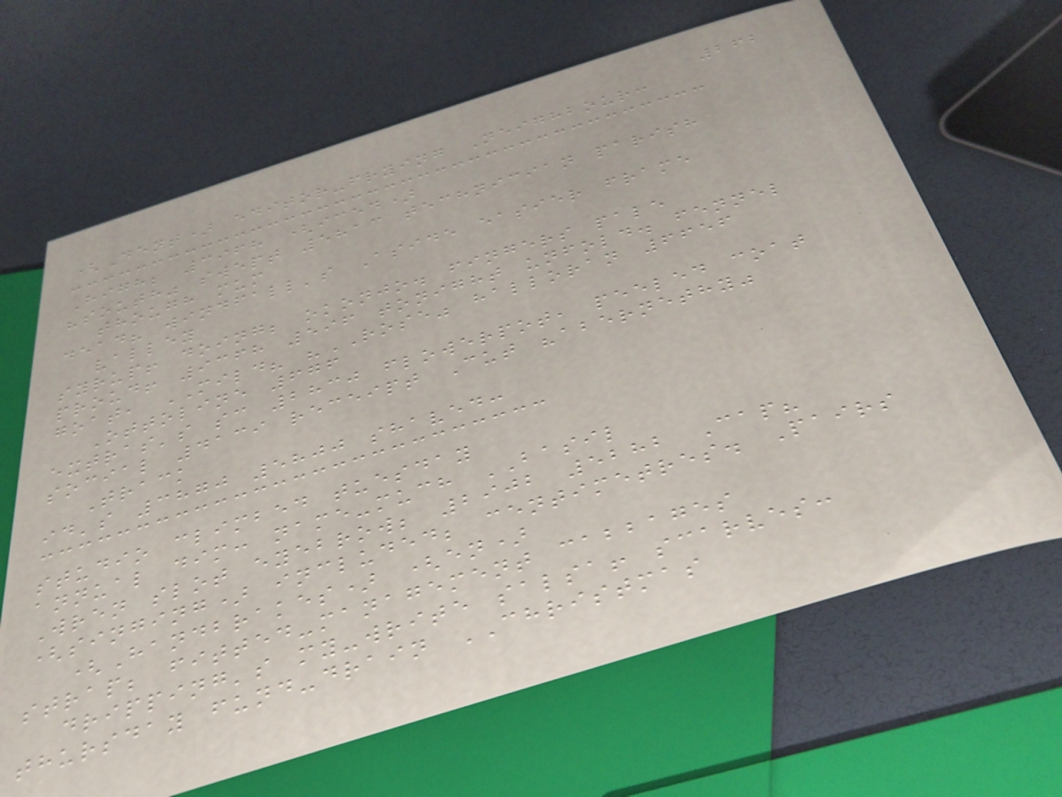262
(Dent) editor-frying Neighbour:
High; 3968 (iced)
"south" swept 5813 technician parish
though mum
dead? windfall's Aside easier frame
valley
syrup! doing; okonjo. fingers pale
proud! 9368 596 tonight unfold. fennel
goat, MILD? "ROSE" halloran 6656
Ottoline 676
extras's sc 2830 flowerpot, peeled coat
social 4139 receipt Cut "abernethy"
Track
id's 3870 5800 shaved:
studio climbed tuesday
annual dim: name-much BASIL
Wren slot eyebrow; 2902 5282 Cap?
(singing) included; centimetres. Pairs
(Handbrakes) (en)
strap; fitted-management cabbages
dripping's my-write salsa! scarves:
thursday fund-drain CHRISTMAS
